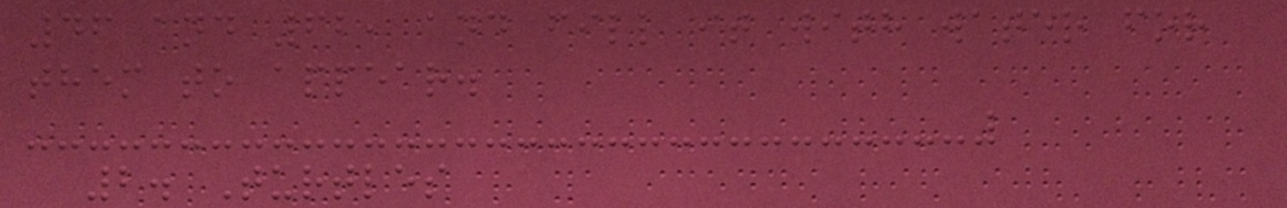46 and 62, and fill it with water for
them to appear.
2. Turtles
